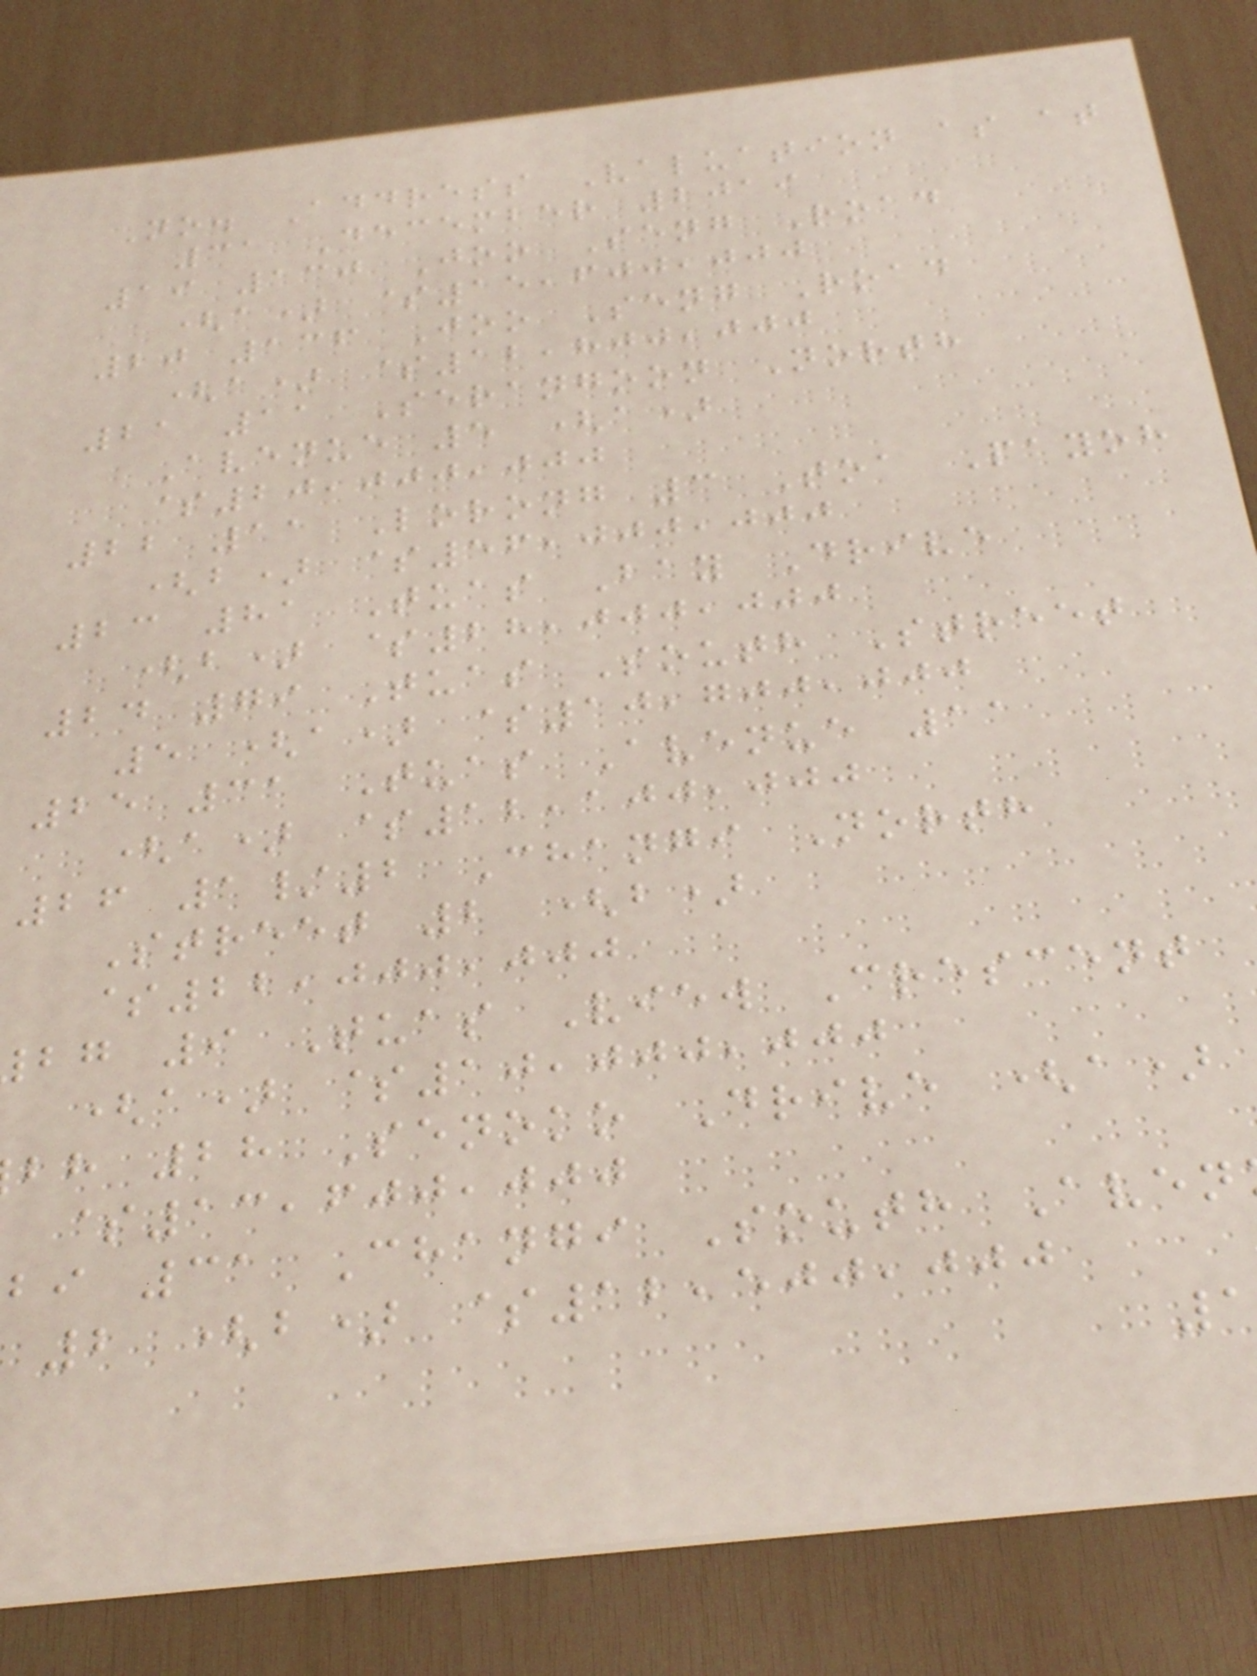No. Address Valuation as at
31 December 2019
19 130 Joo Seng Road
(a) $15,600,000
20 136 Joo Seng Road
(a) $12,800,000
21 11 Serangoon North
Avenue 5 (a)
$20,000,000
22 11 Lorong 3 Toa Payoh
(b) $56,000,000
23 81 Tuas Bay Drive
(b) $28,000,000
24 79 Tuas South Street
5 (a) $10,700,000
25 31 Tuas Avenue 11
(a) $12,100,000
26 1/2 Changi North
Street 2 (b)
$22,000,000
bg 9 Tuas View Crescent
(a) $10,000,000
bh 28 Senoko Drive (a)
$13,600,000
bi 31 Changi South Aven
2 (b) $12,500,000
